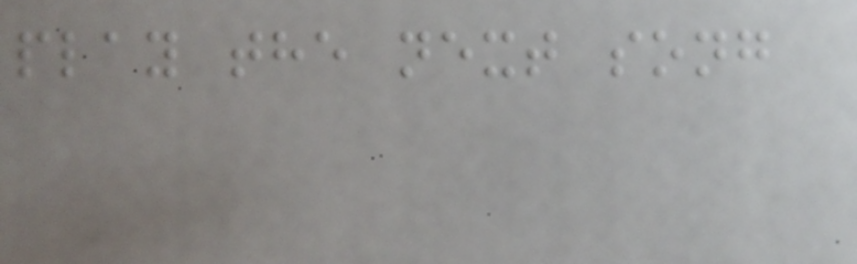play the next song
